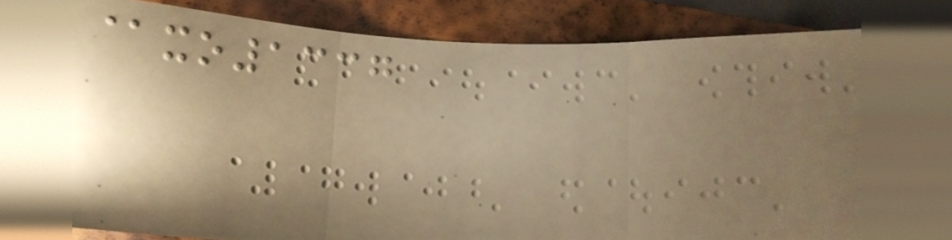@xo1337
